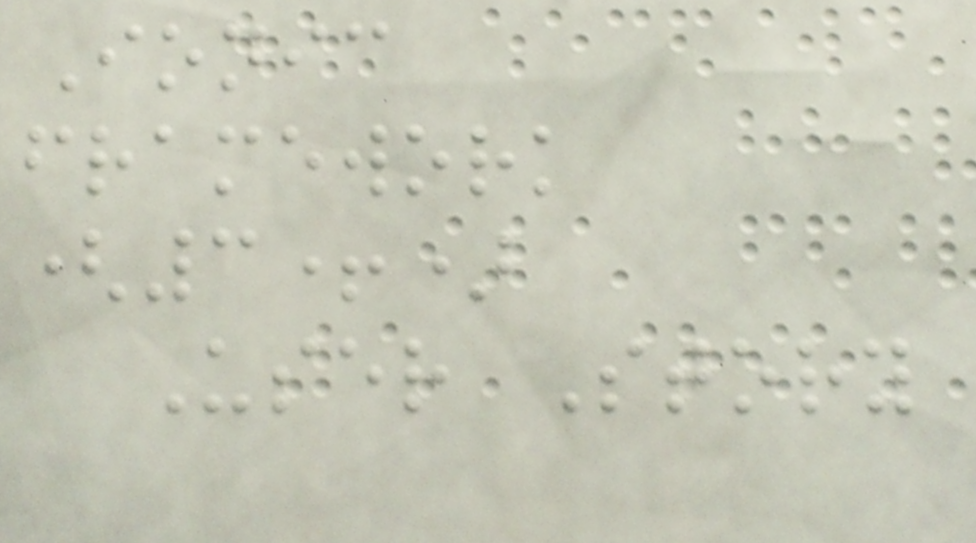Ionic
framework
(3+)
User Story
